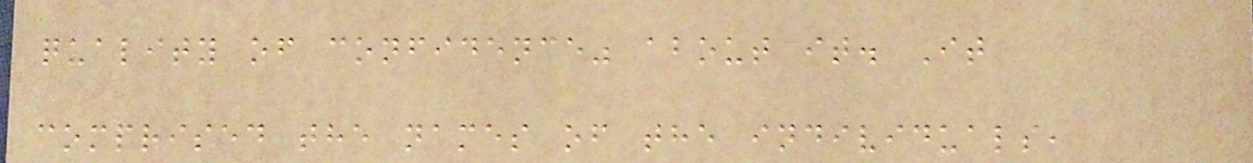quality of confidence" about it. It
comprised the names of the individuals,
